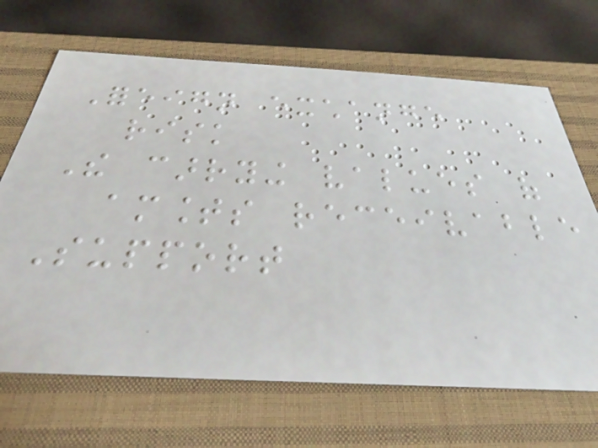Foreign exchange
risk
The carrying values of
amounts receivable
Support
